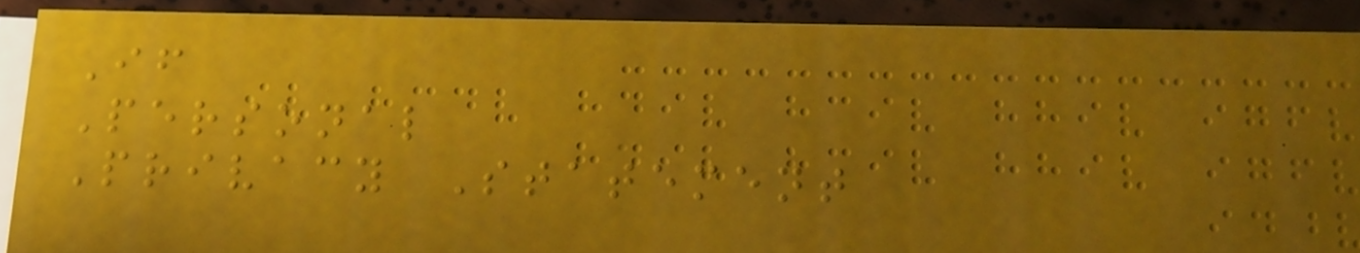If
Personal
Privacy Statement
